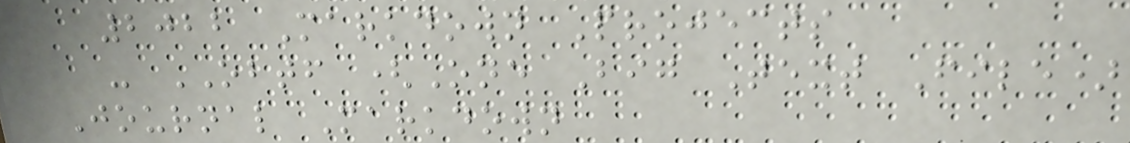2022 Markdown Projects
- OBTF (One Big Text File)
Journal Markdown
